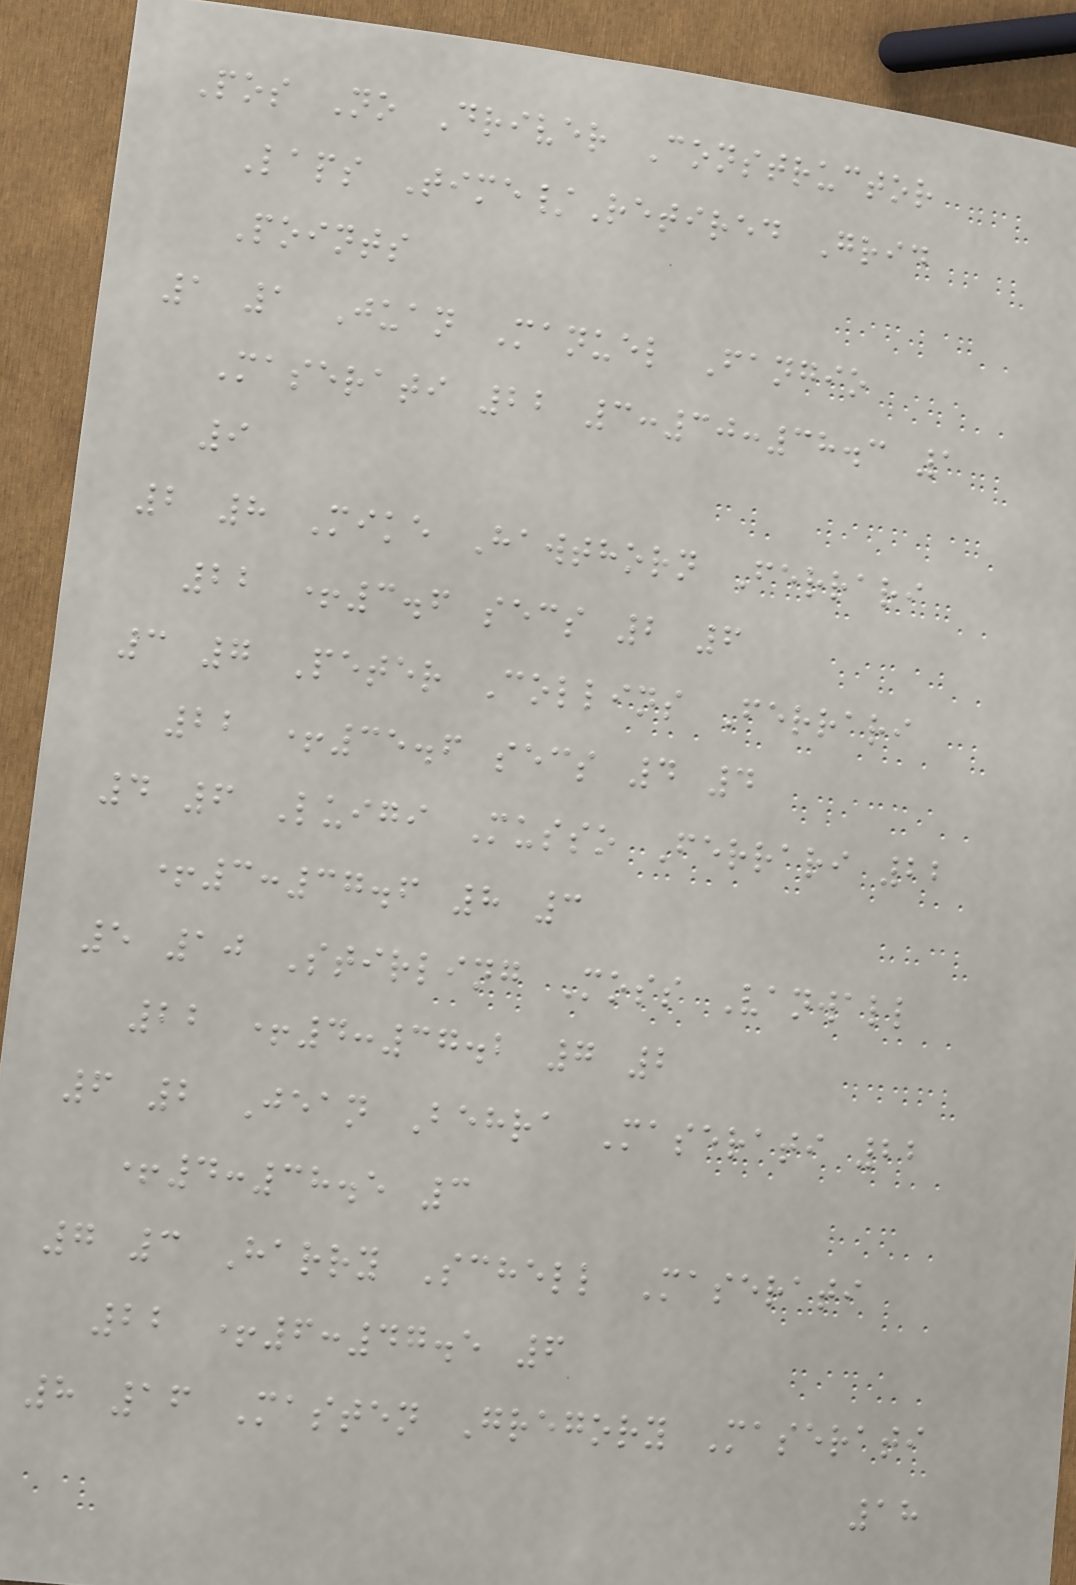Pos No Driver Constructor
Laps Time/Retired Grid
Points
1 1 Juan Manuel Fangio
Maserati 22 3:30:38.3 1
9
2 8 Mike Hawthorn Ferrari
22 +3.6 secs 2 6
3 7 Peter Collins Ferrari
22 +35.6 secs 4 4
4 6 Luigi Musso Ferrari 22
+3:37.6 8 3
5 10 Stirling Moss Vanwall
22 +4:37.2 7 2
6 2 Jean Behra Maserati 22
+4:38.5 3
7 3 Harry Schell Maserati
22 +6:47.5 6
8 16 Masten Gregory Maserati
18
